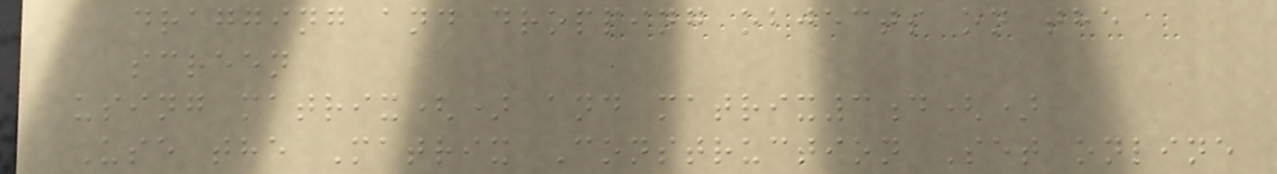dragging and dropping objects on the
screen
using matrix() and matrix3d()
Use the Matrix Construction Set online
